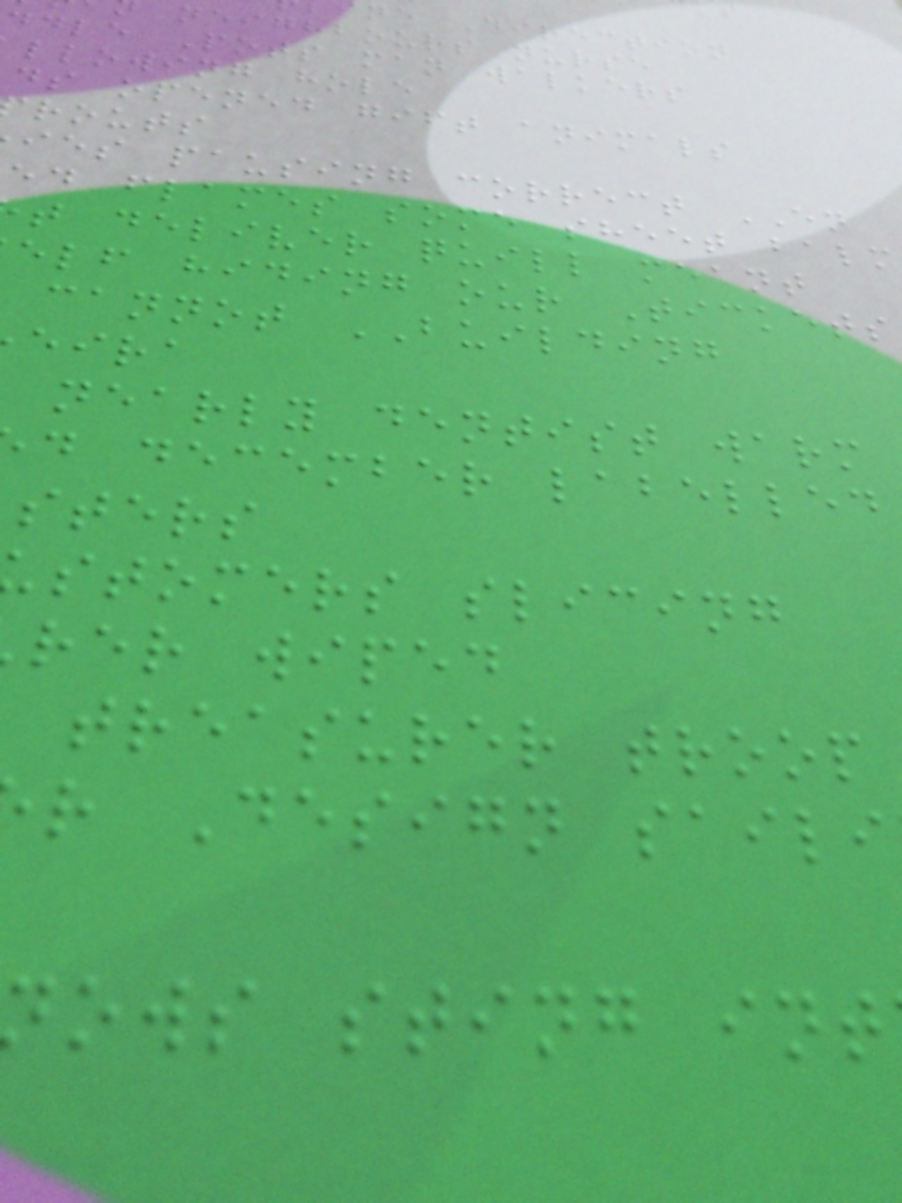ne Direction
neighbours nurse
ddle Pots man walkers
llowing hole
ds opened gift animals
routs
ies pausing correct EN
ed flames some sheet balm
t deliver quill meant
elf hiding our Tickets
cannot BUILDING
eira
nearly dentist warm
d december labelled
sters
stomers slicing
rer wiped
treasurer troop
r Design saili
ows sting int
